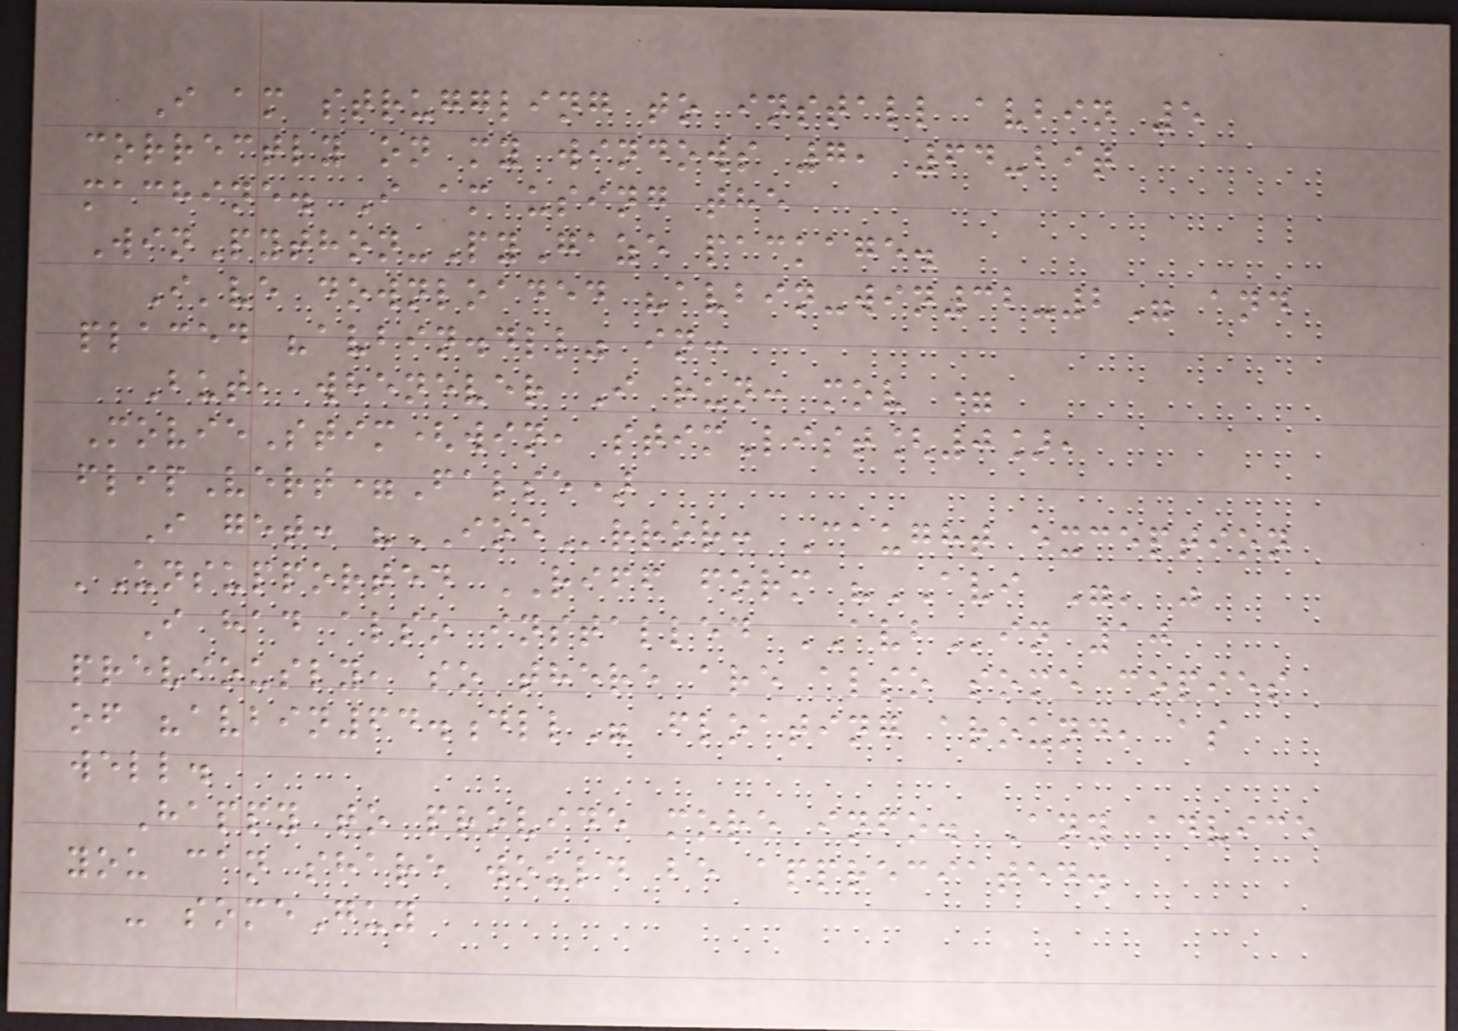I am struggling to install avbin 5
correctly on my windows 7, 64-bit
machine. I am using the
WinPython-PyGaze package.
I've downloaded "avbin-win32-2" and
placed "avbin.dll" in:
But, whenever I run: mov =
MovieStim(win, stimList[0],
flipVert=False)
I get: "IOError: Caught exception
'Unsupported RIFF form "AVI "' "
I had also installed AVBin 10
previously, so there are also some copies
of "avbin64.dll" floating around, as
well.
Happy to provide more info. Any advice
you can share would be appreciated.
- someGuy
